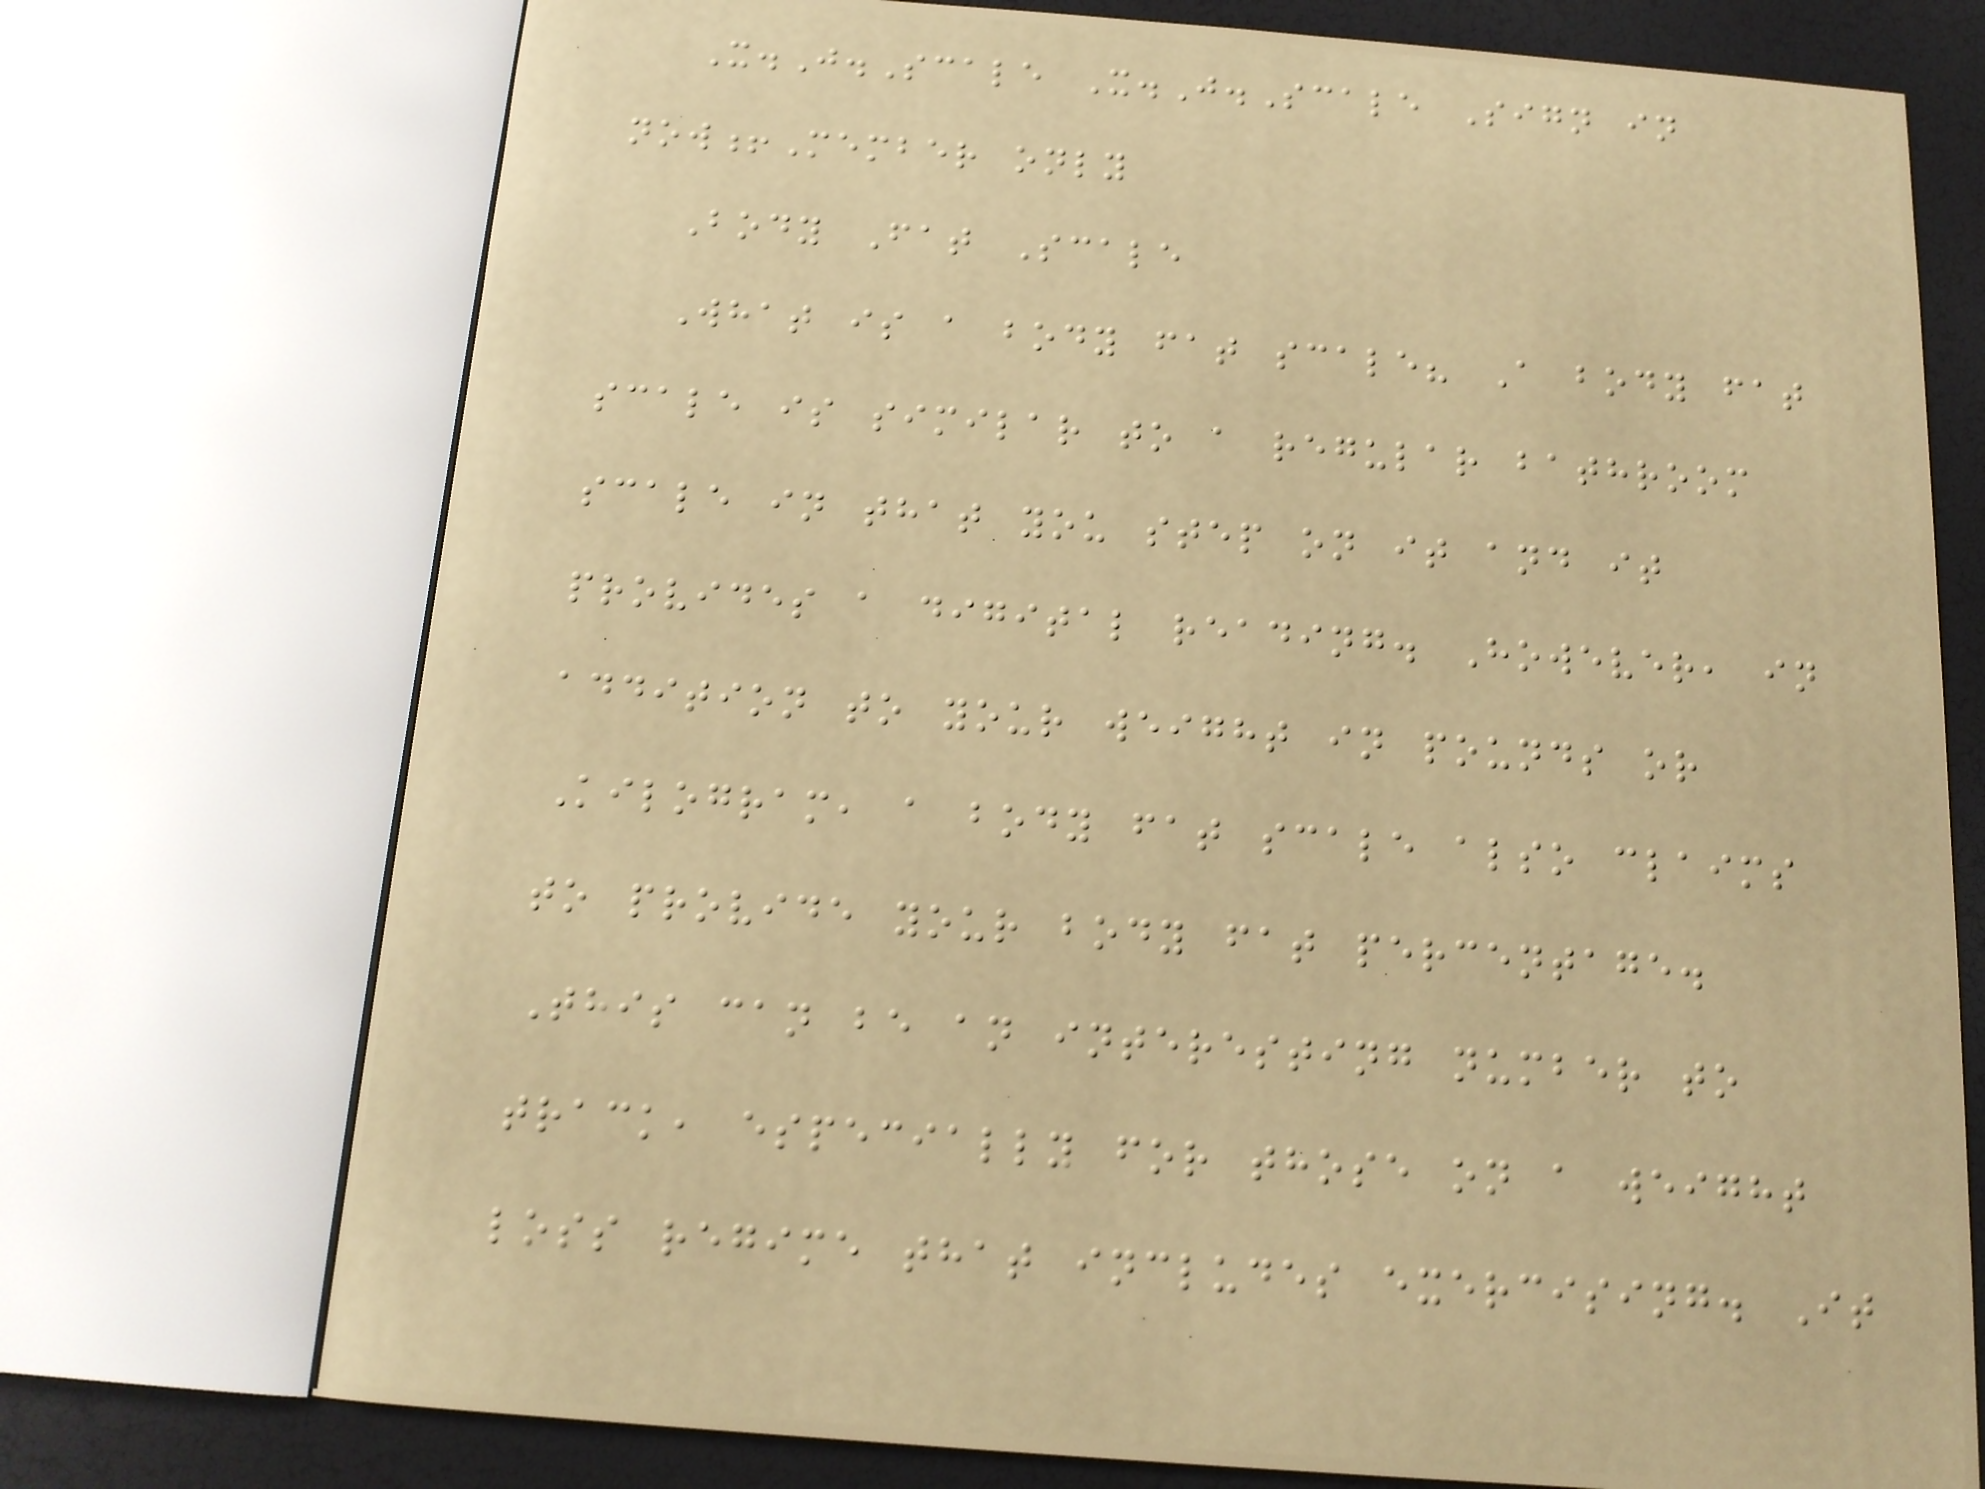X.J.Scale X.J.Scale Sign in
now!Member only
Body Fat Scale
What is a body fat scale? A body fat
scale is similar to a regular bathroom
scale in that you step on it and it
provides a digital reading. However, in
addition to your weight in pounds or
Kilogram, a body fat scale also claims
to provide your body fat percentage.
This can be an interesting number to
track, especially for those on a weight
loss regime that includes exercising. It
